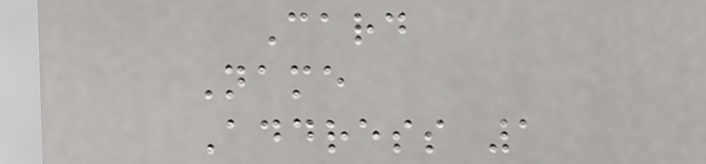Card
Name
Address 1
